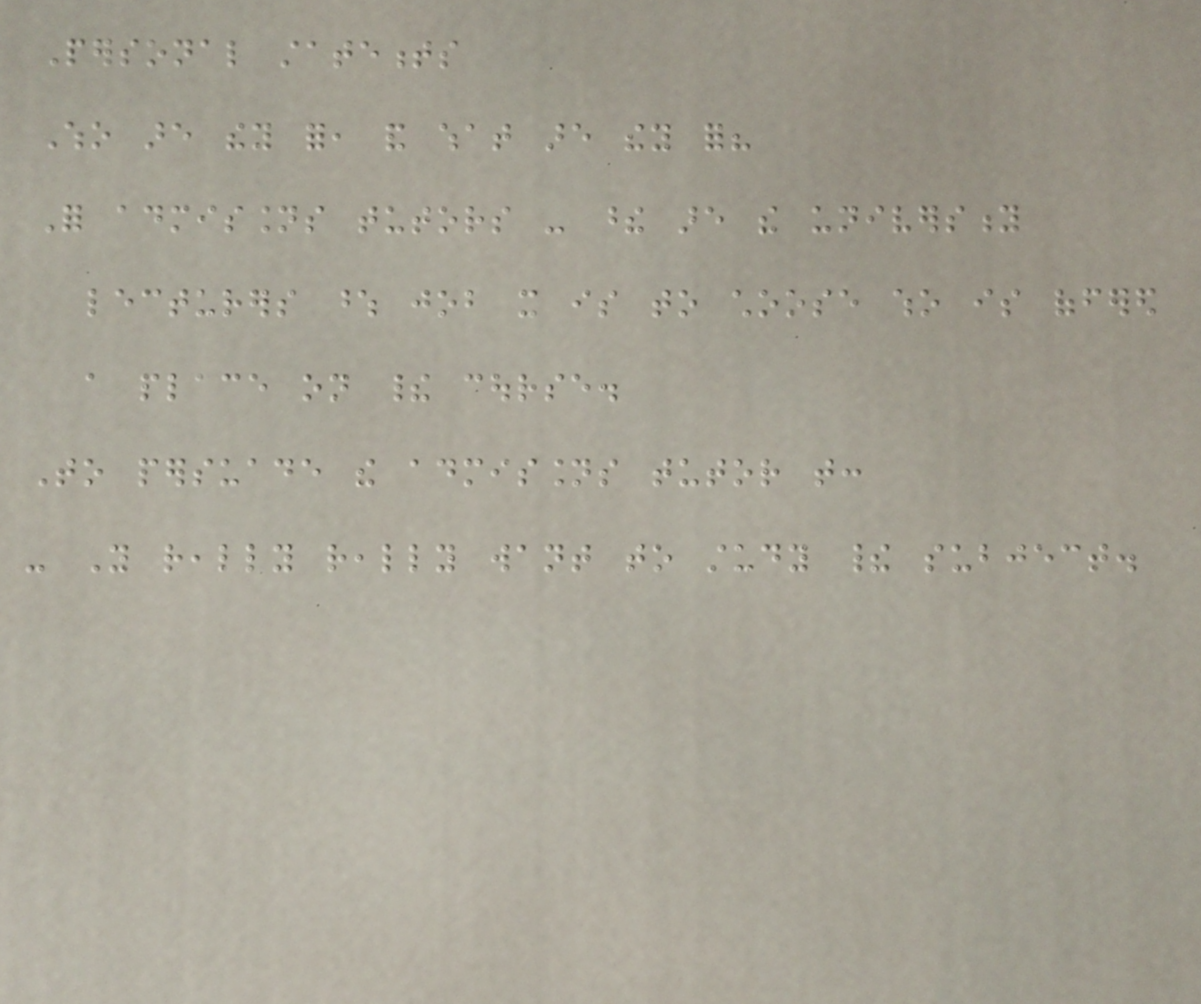Personal statements
Who are they for, and what are they for?
For admissions tutors - these are the university
lecturers whose job it is to choose who is offered
a place on their course.
To persuade the admissions tutor that:
- You really really want to study their subject.
